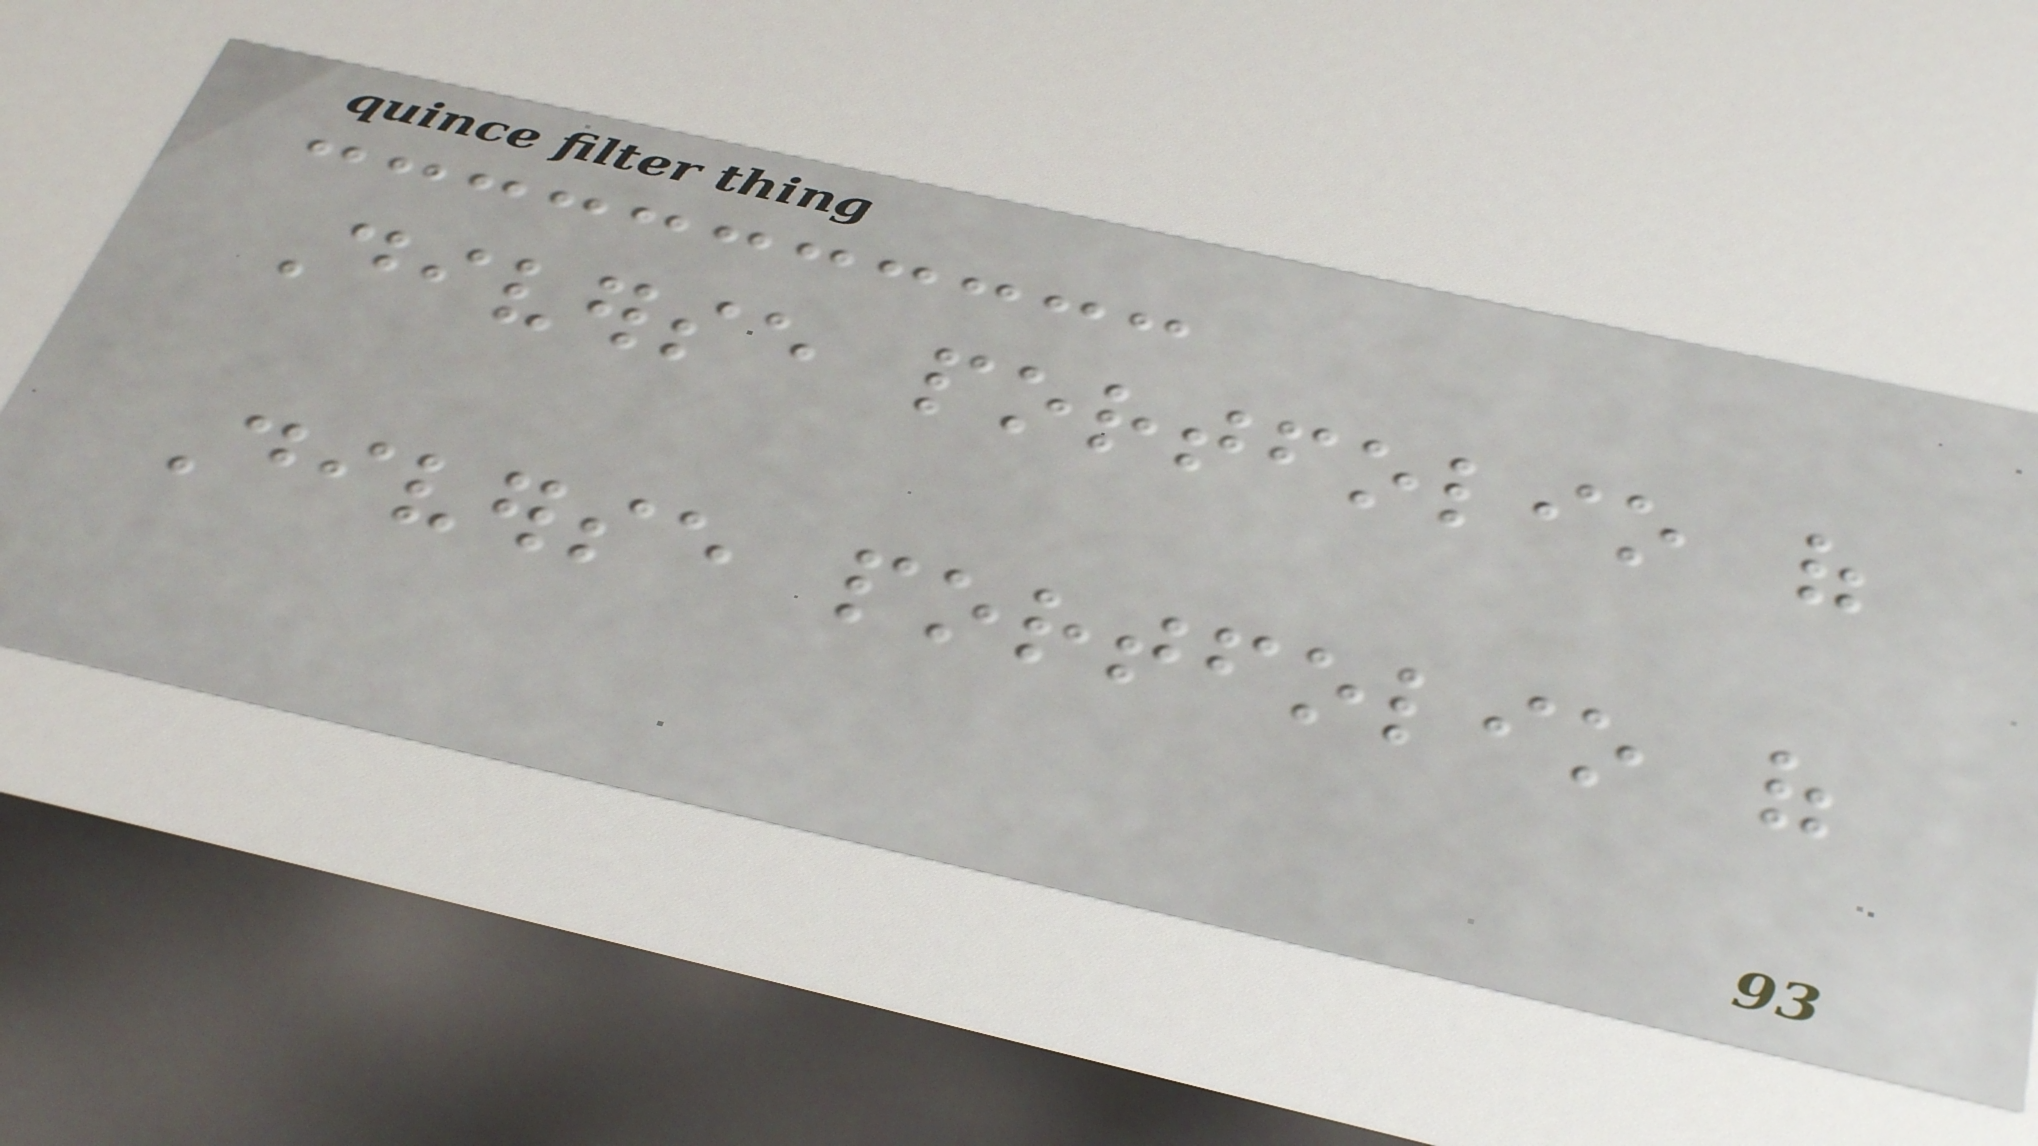Diverse portfolio of
Diverse portfolio of
